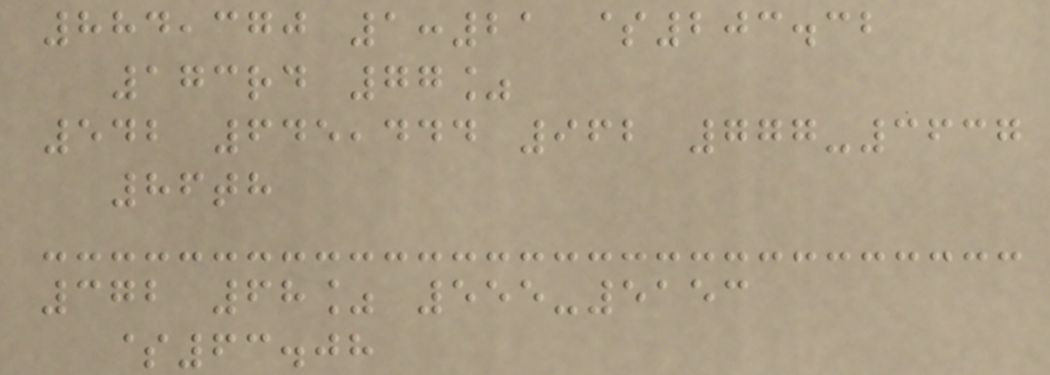884,370 1:21 $203.32
173rd 77%
542 645,444 962 777-3637
86th
372 68% 555-5153
$63.08
